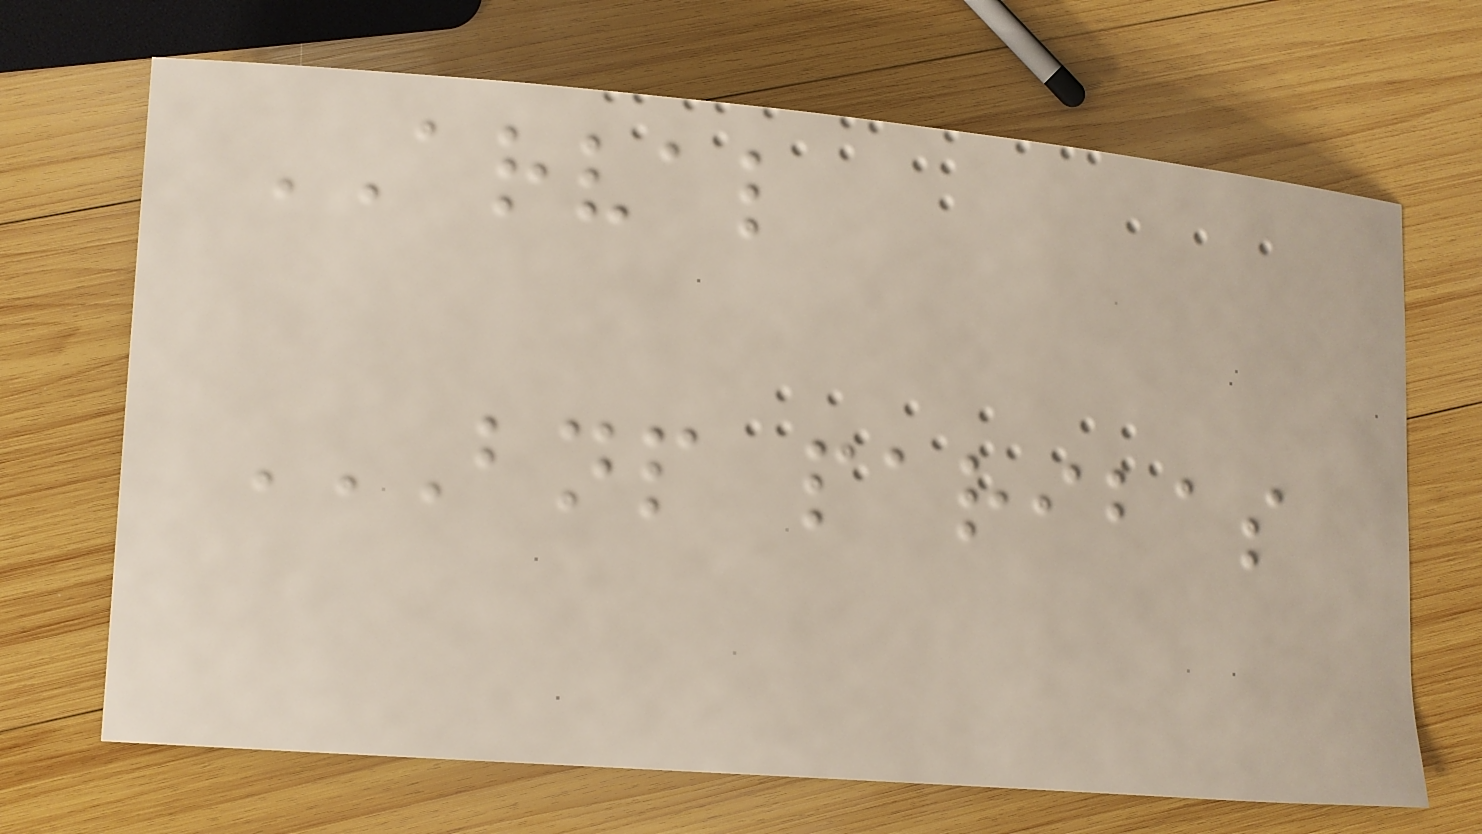ARVAL
BNP PARIBAS
